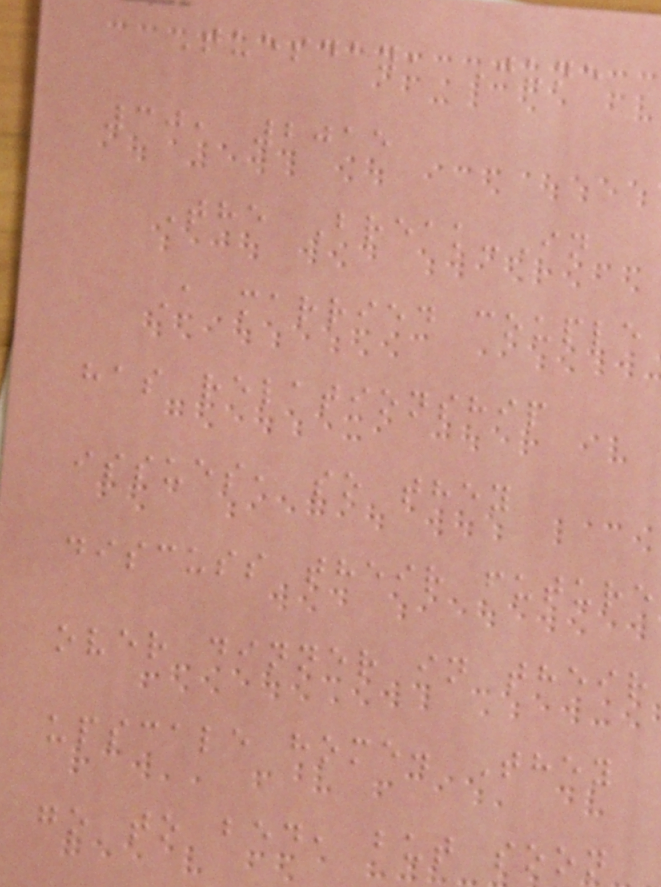Tuesday, June
30, 2015
The Break-In
A married couple
has relationship
issues, so they
discuss their future
over dinner in their
upscale home. They
go to bed, but soon
